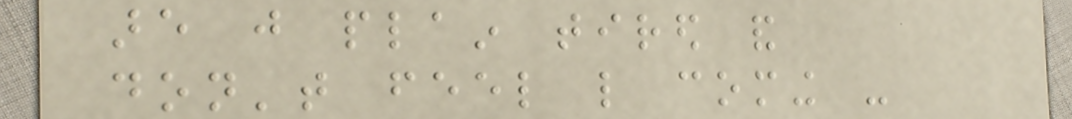are just plain tired and
don't feel like coming -
